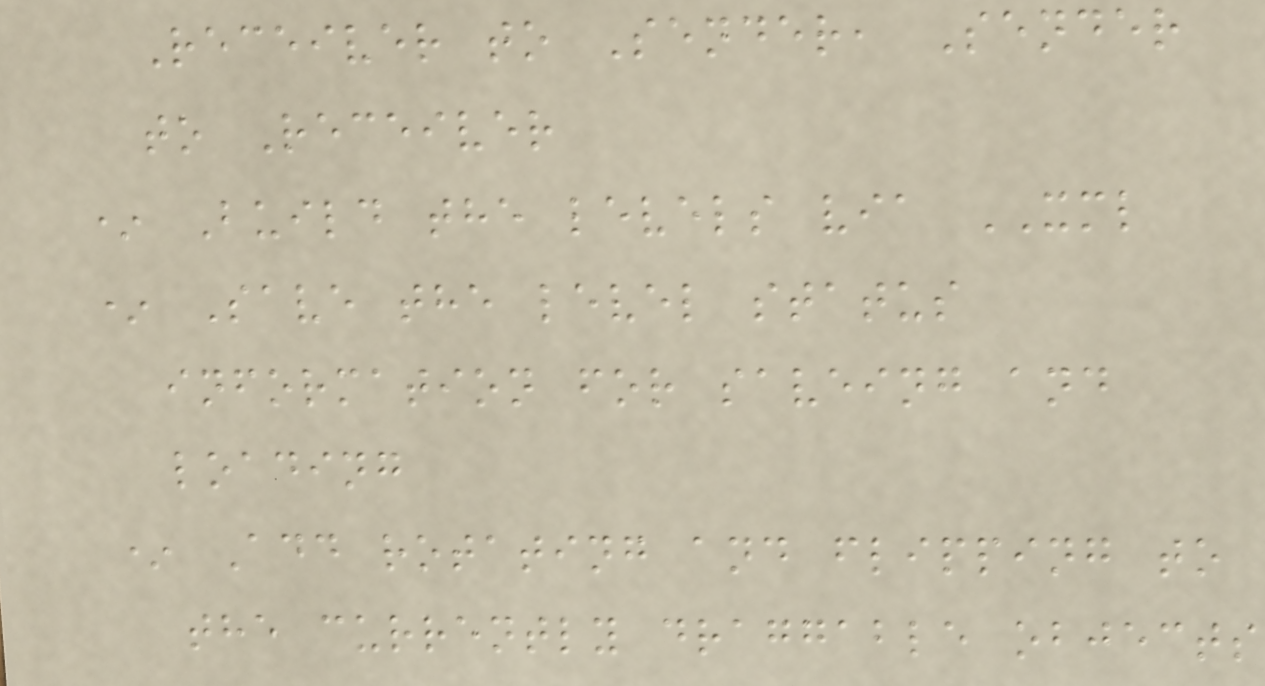Receiver to Sender, Sender
to Receiver
* Build the levels via XML
* Save the level status
information for saveing and
loading
* Add rotating and flipping to
the currently draggable objects
